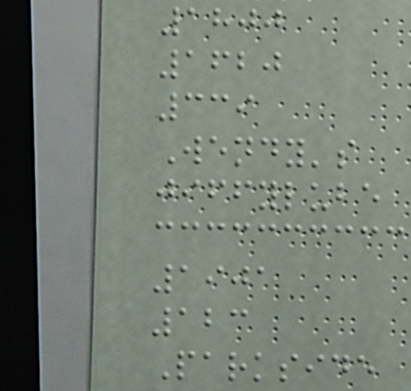1800
1620
339
Wendy's
jiffylube
1901
123
Parkside
